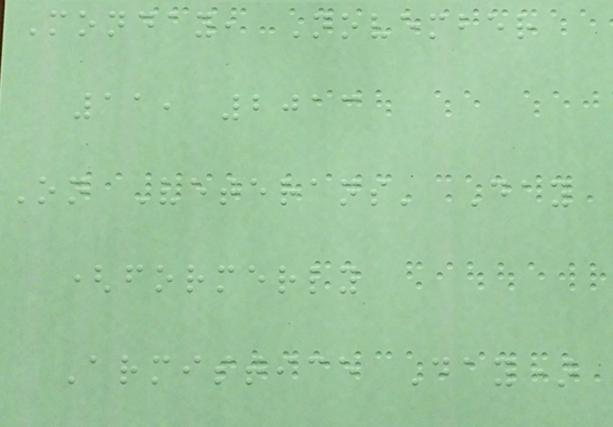Monday, November
11, 2013
On Veterans' Day
(formerly
Armistice Day)
